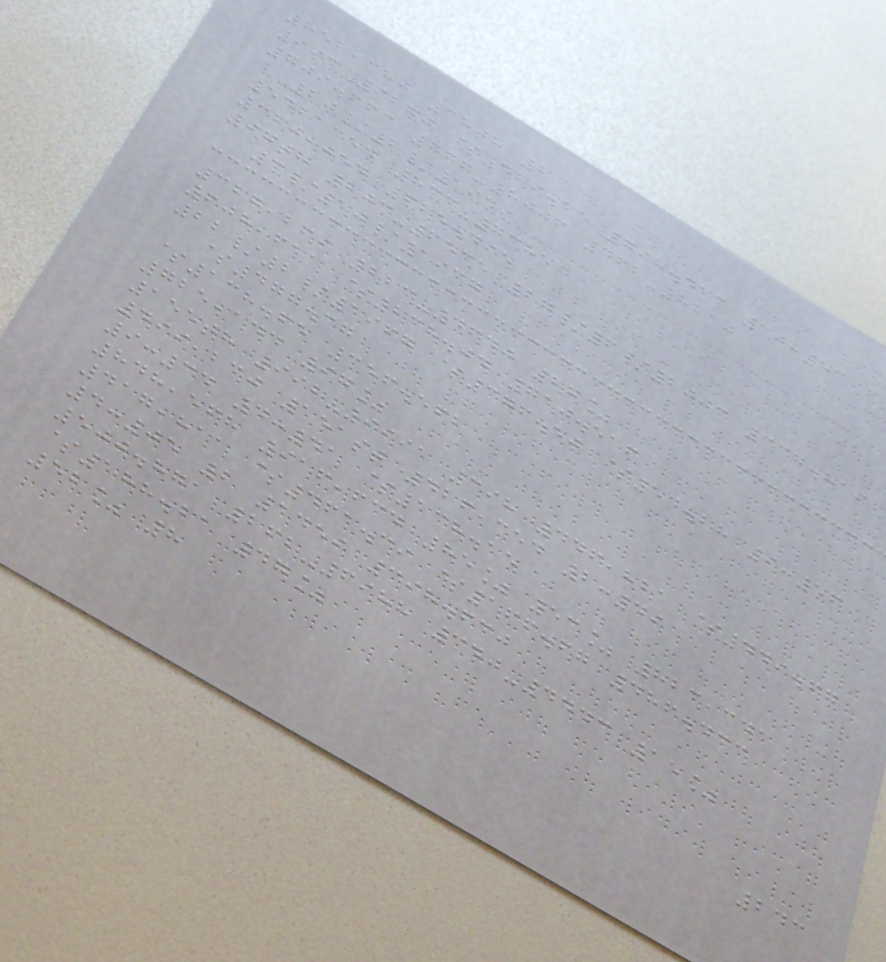852,380 38th 2
993-6270 $429.11 798.413 10:53
709.663 777-8006 462-8210
20/2/1949
5421354 833-7385
320,054 625.495
97th 203-6535 27/6/2003 337.819
3/10/1937
327,269 223-4640 27%
608,611 $238.04 710.516
22/2/1967 $376.50 $54.28 9:56
$477.37
$138.65 356.562
725,144 97%
155th 992-9991 398 446,821 $449.67
499,230 151st 426,354 2:49
9:34 4:41 $138.15
848,568 916,634 85% 53% 823,341
417,811 $461.39 $166.67 486.433
4:05 2 1459 398.630
500.871 262-6988 340-4443 15%
$188.21 47%
52% 8
243
